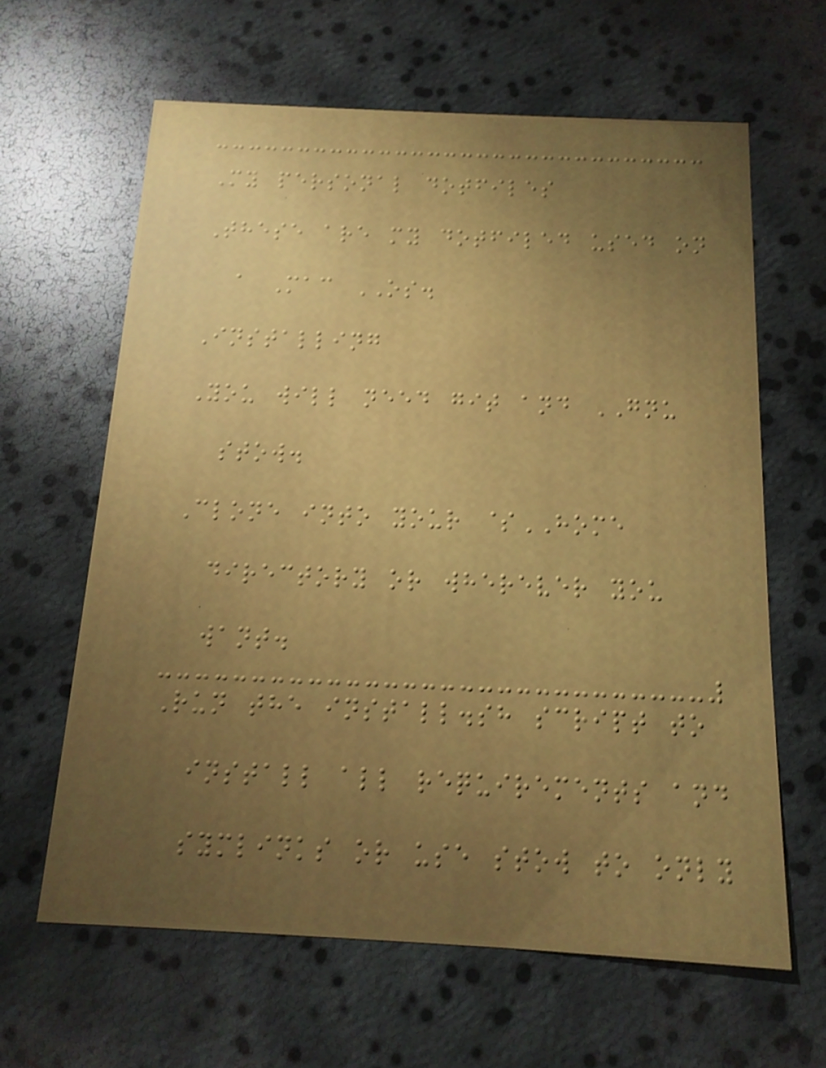My personal dotfiles
These are my dotfiled used on
a Mac OS.
Installing
You will need git and GNU
stow.
Clone into your $HOME
directory or wherever you
want.
Run the install.sh script to
install all requirements and
symlinks or use stow to only
